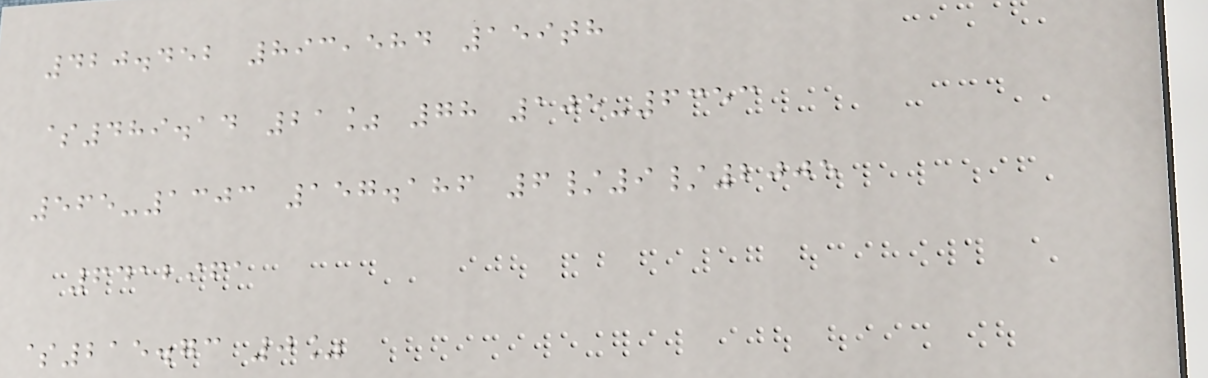420.452 893,584 159th
$489.14 21% 78 105-6353
565-1303 157.186 6/9/2005
6412961
$215.73 0%
